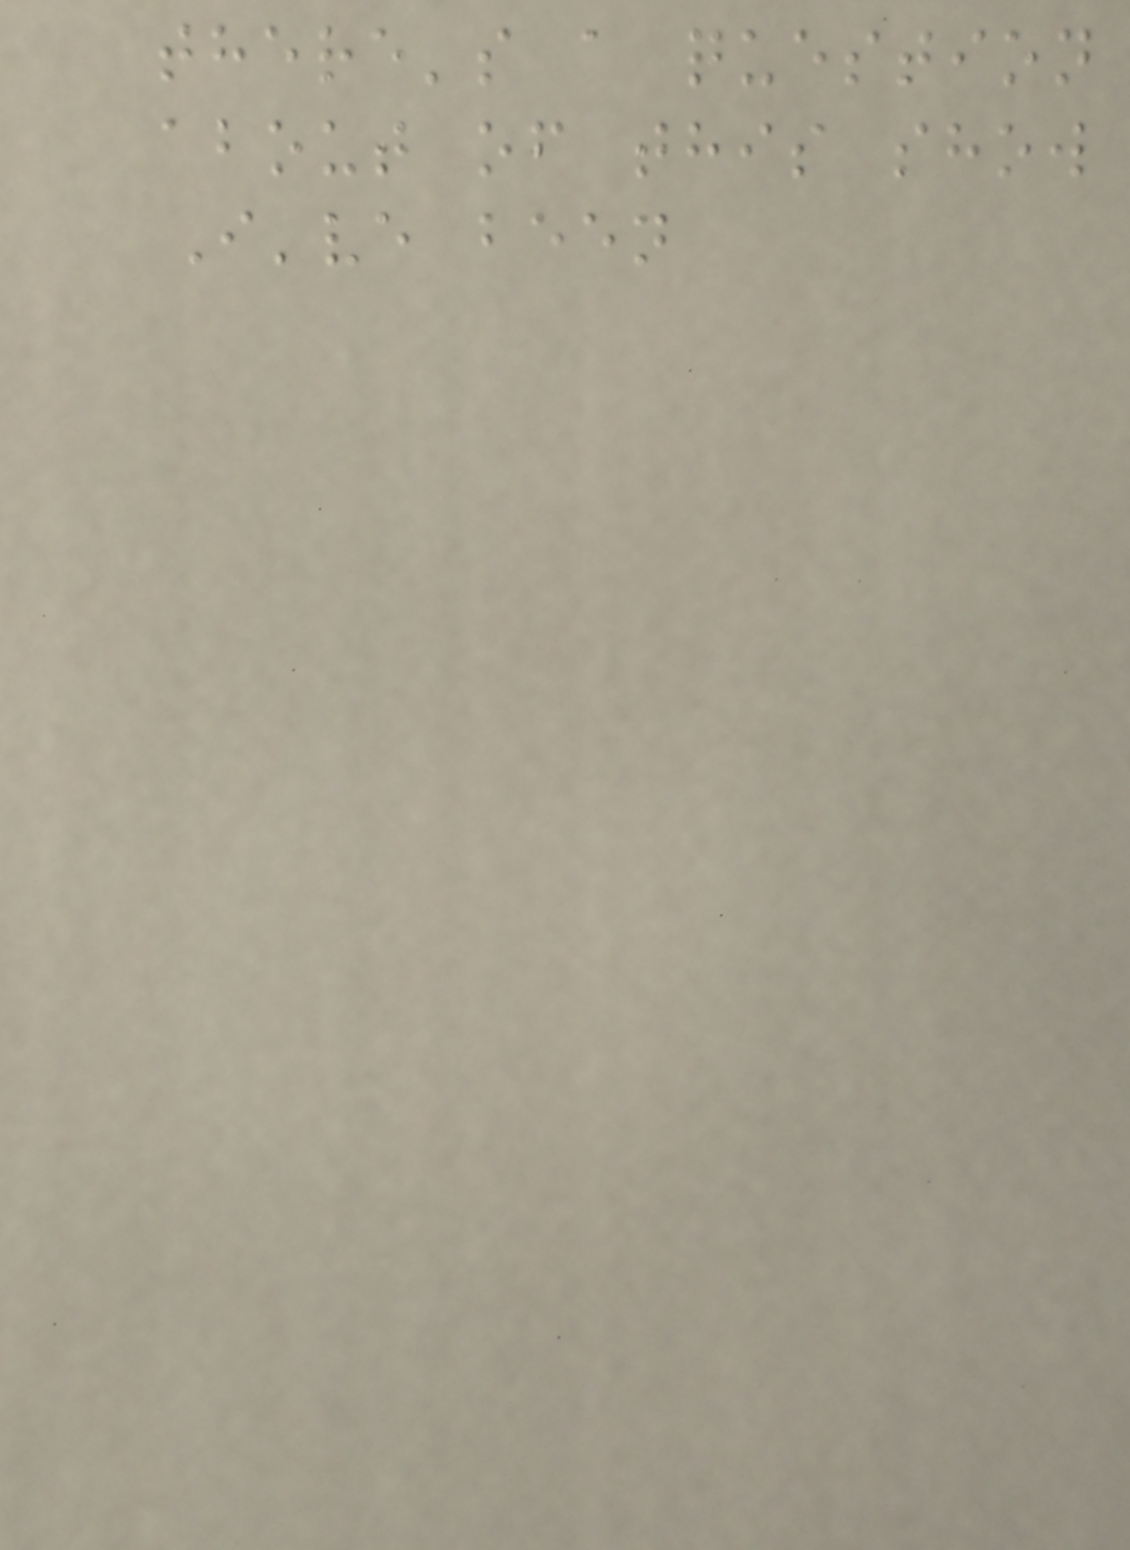there's a question
about of this show
I've been
